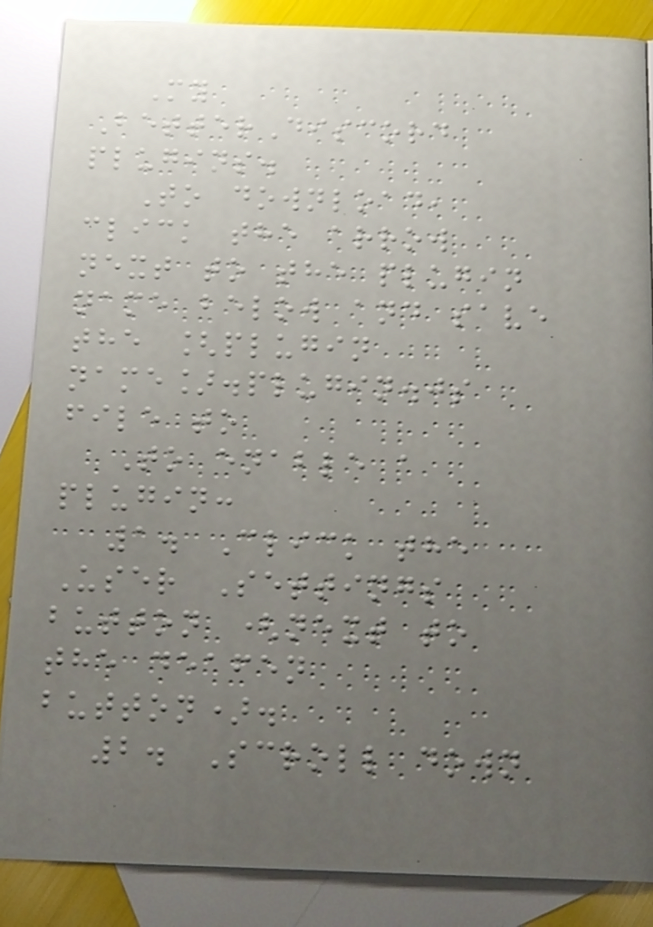My
BetterDiscord
plugins.
To download,
click the arrow
next to the plugin
name below and save
the [plugin
name].plugin.js
file to
To enable a
plugin:
1. Click the
User Settings
button (next to
the deafen
button).
2. Scroll down
